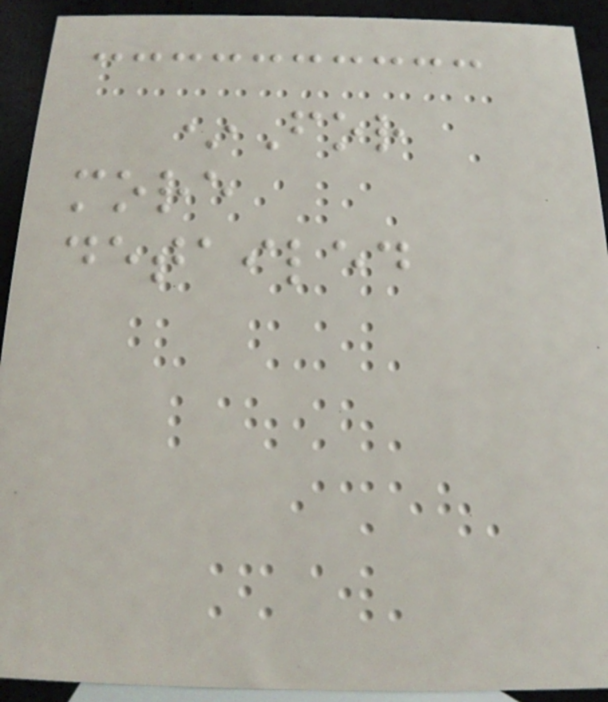*For
more
detailed
